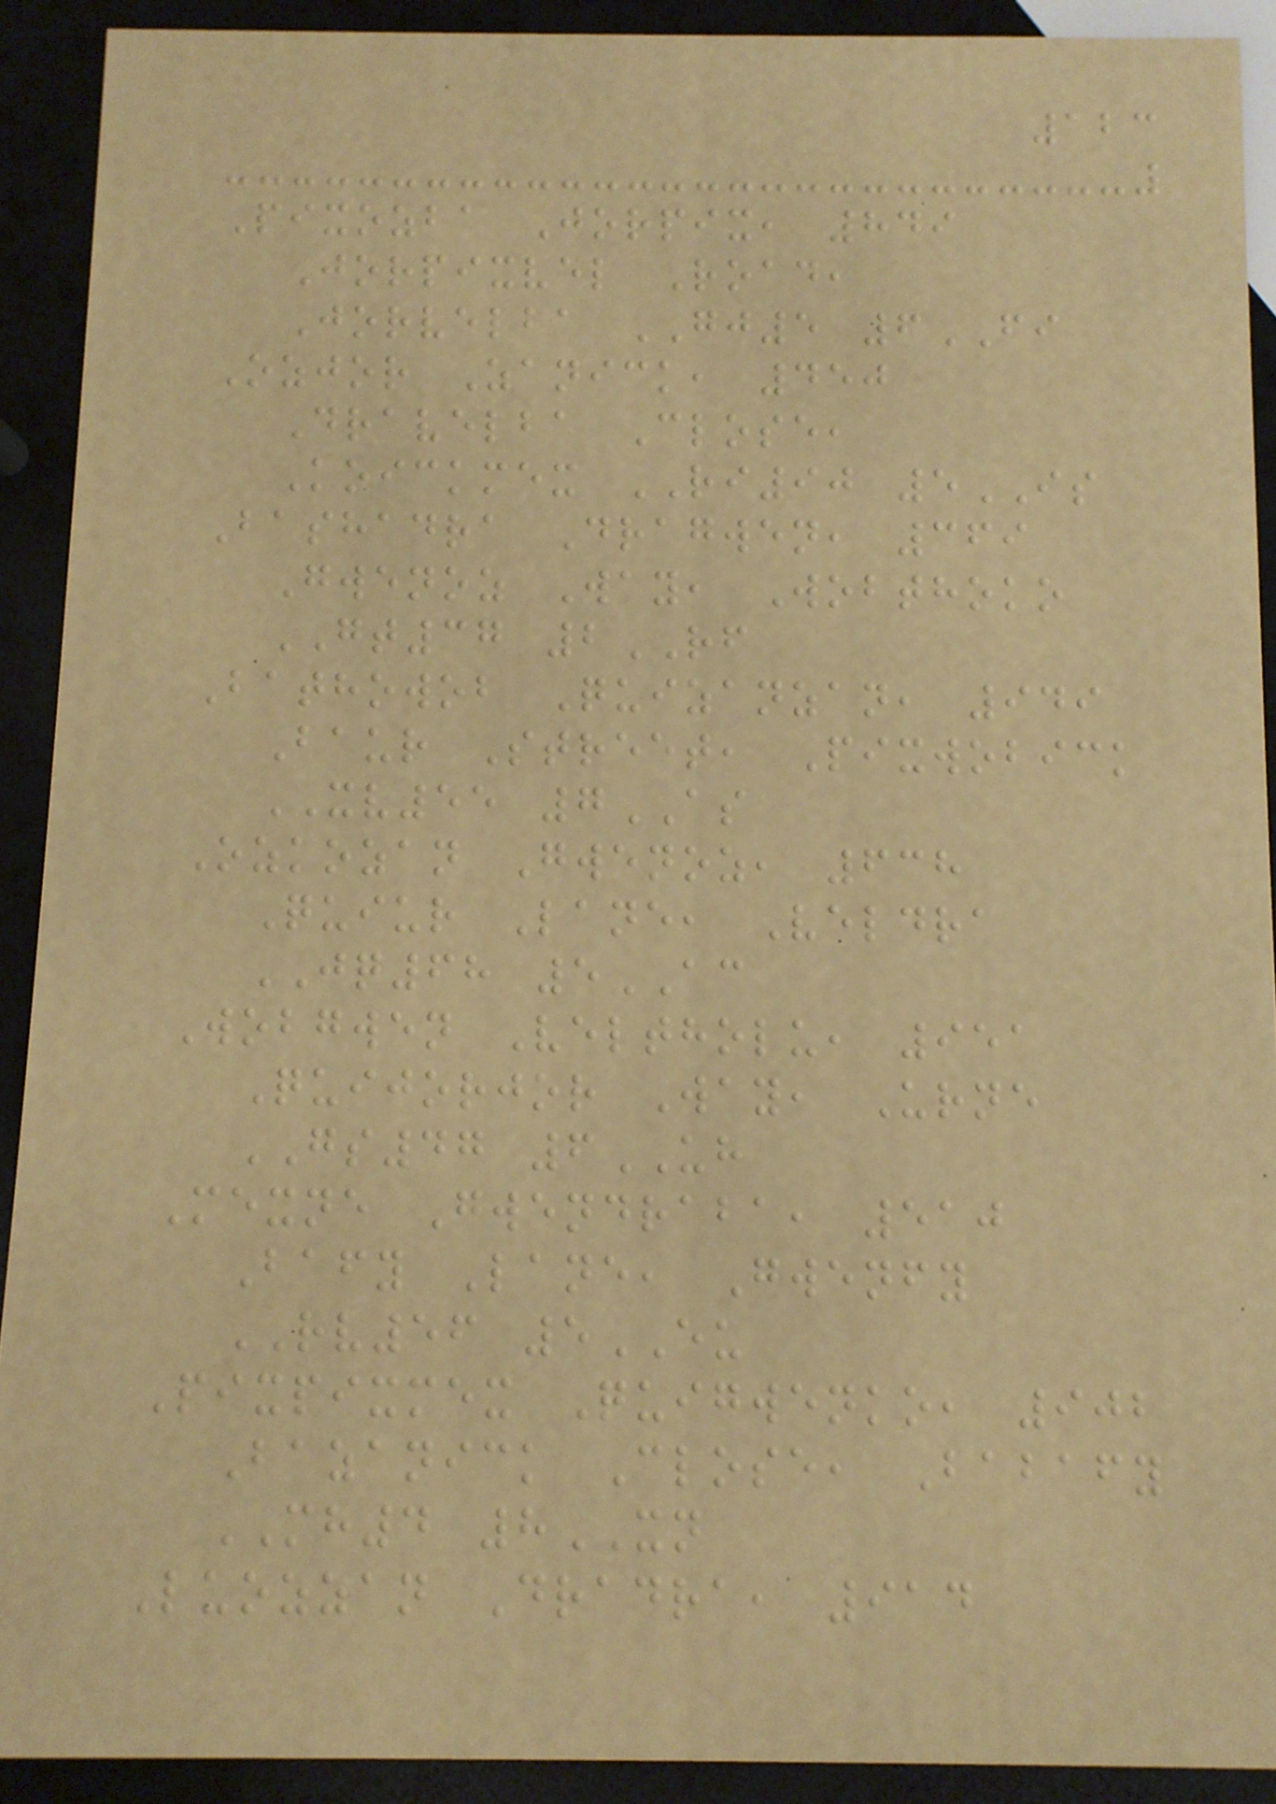123
Pixozba Jorpix, 849
Jorpixvel Road,
Jorvelba GJ5 6FI
Ozjor Zanick, 450
Dravelba Close,
Koickmex RI90 5IS
Bashadra Dragwen, 369
Gwenoz Way, Wobthoko
GT37 2RF
Bathowob Quizanzan, 949
Baur Street, Pixwobick
XV55 7AS
Ozkozan Gwenoz, 638
Quiur Lane, Veldra
JQ68 5AC
Wobgwen Veltholu, 951
Quijorjor Way, Urne
GS47 6UH
Mexne Gwendraba, 510
Bafy Lane, Gwenfy
RV56 5EU
Pixpixmex Quigwenko, 902
Bazanick Close, Babafy
MH4 8XN
Luozzan Dradra, 914
